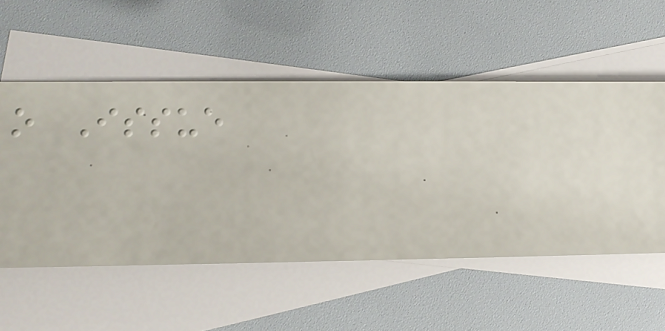o Issue
